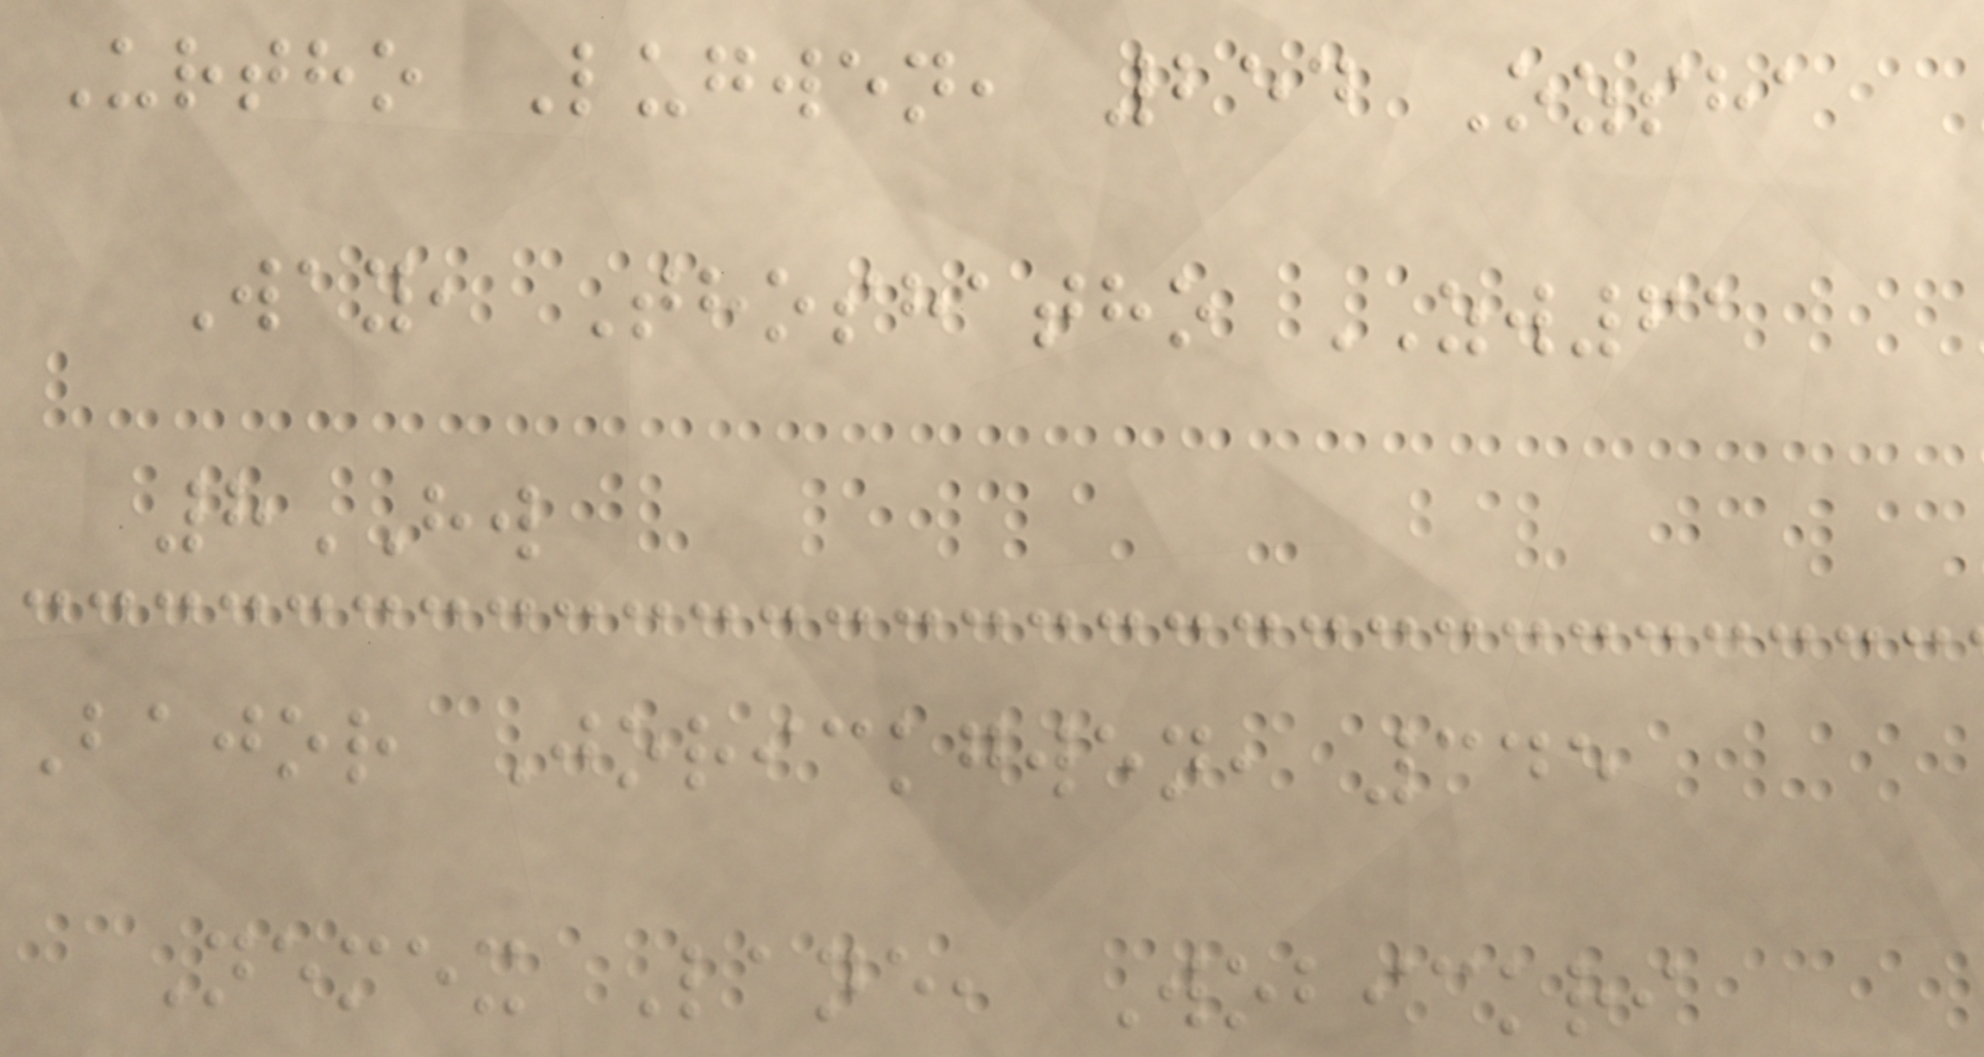Urtho Lugwen, 254 Ozsha
Way, Thoshatho ZW61
8HW
Bajor Jorickgwen, 345
Nemex Lane, Wobickri
